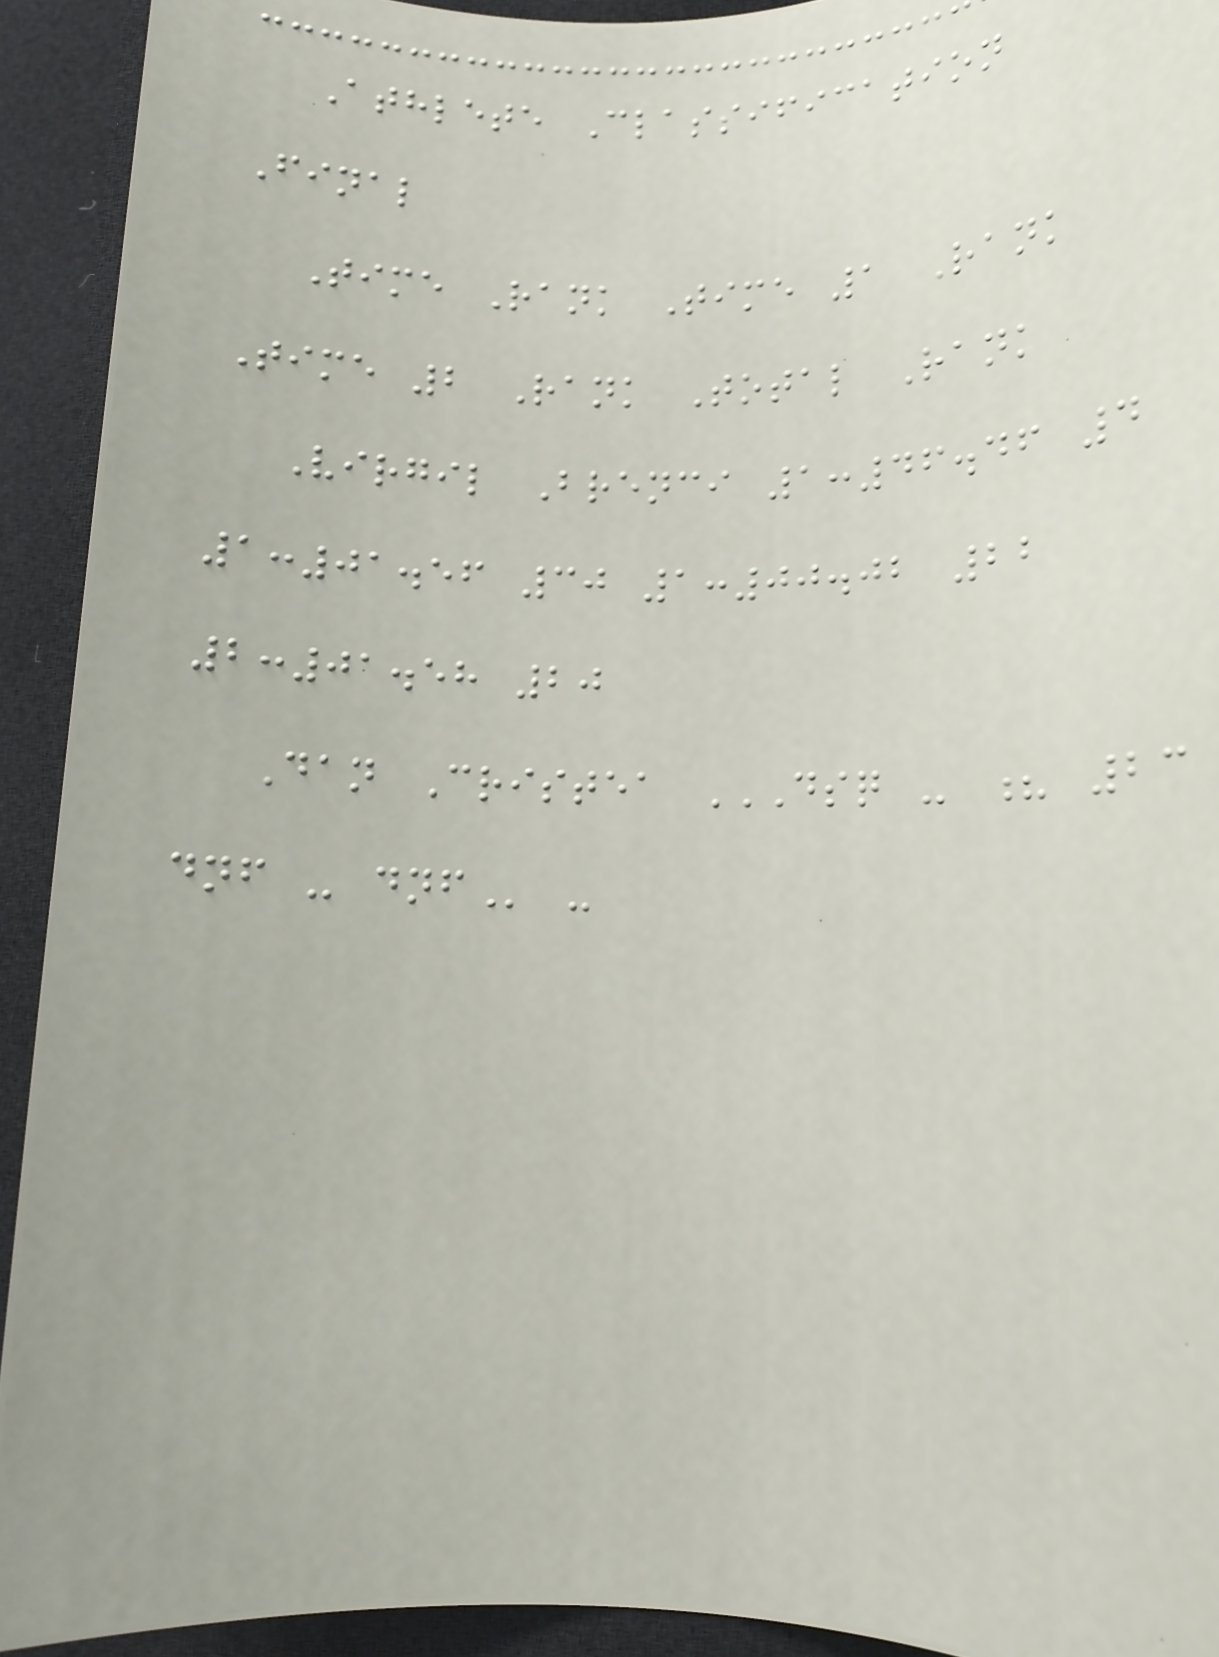Athlete Classification
Final
Time Rank Time 1 Rank
Time 2 Rank Total Rank
Virgil Brenci 1:46.46 4
1:01.56 30 1:00.02 22
2:01.58 20
Dan Cristea DSQ - ? 23
DNF - DNF -
